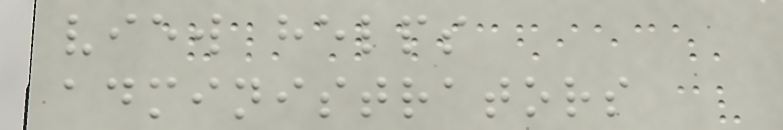view helps
administrators
